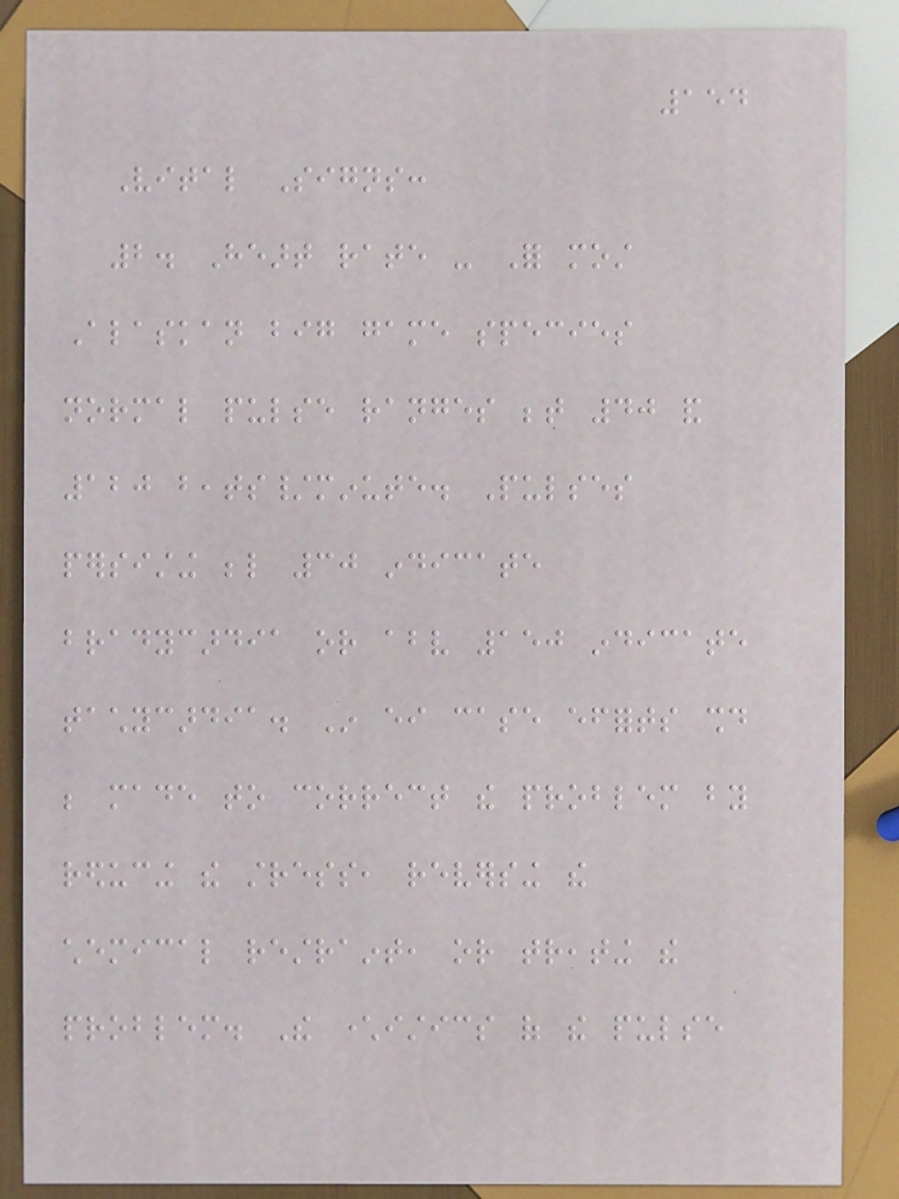154
Vital Signs:
2. Heart rate - For most
Alaskan big game species
normal pulse ranges between 40 and
120 beats/minute. Pulses
persisting below 30 indicate
bradycardia or above 150 indicate
tachycardia. In either case efforts should
be made to correct the problem by
reducing the stress, reversing the
chemical restraint, or treating the
problem. The characteristics of the pulse
